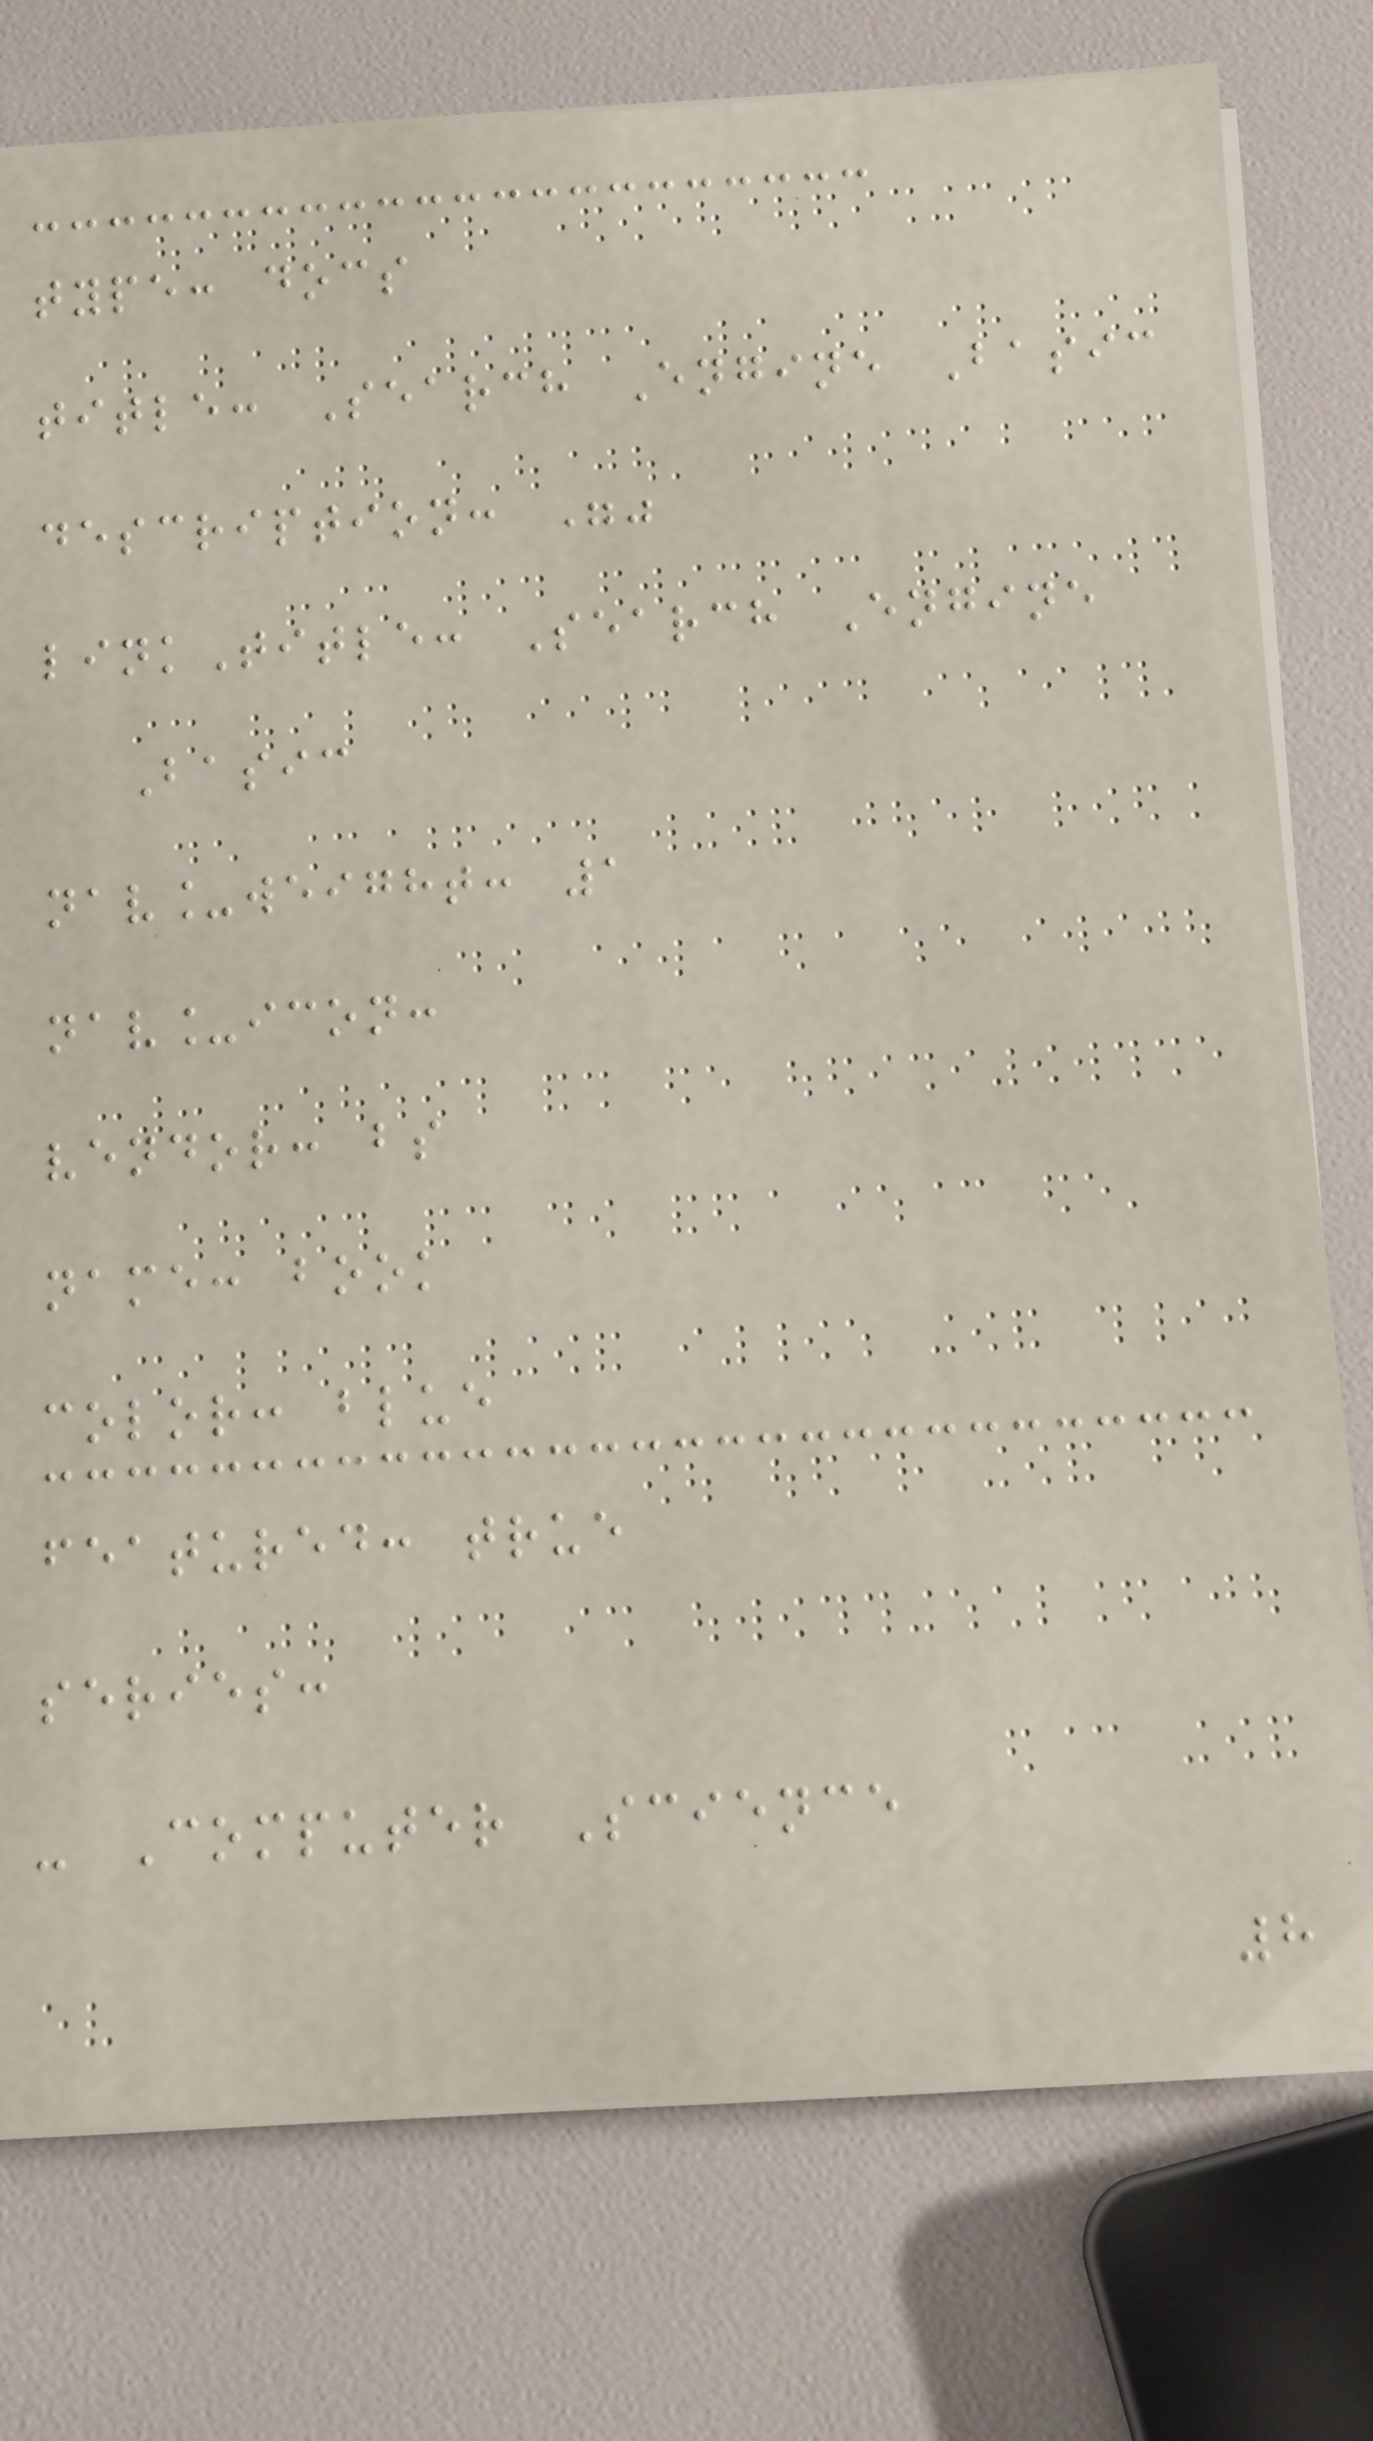type: docs
title: Search Engine Basic
description: ""
linkTitle: Search Engine
Basic
nav_weight: 1
nav_icon:
vendor: bs
name: book
color: blue
featured: true
series:
- Computer Science
8
